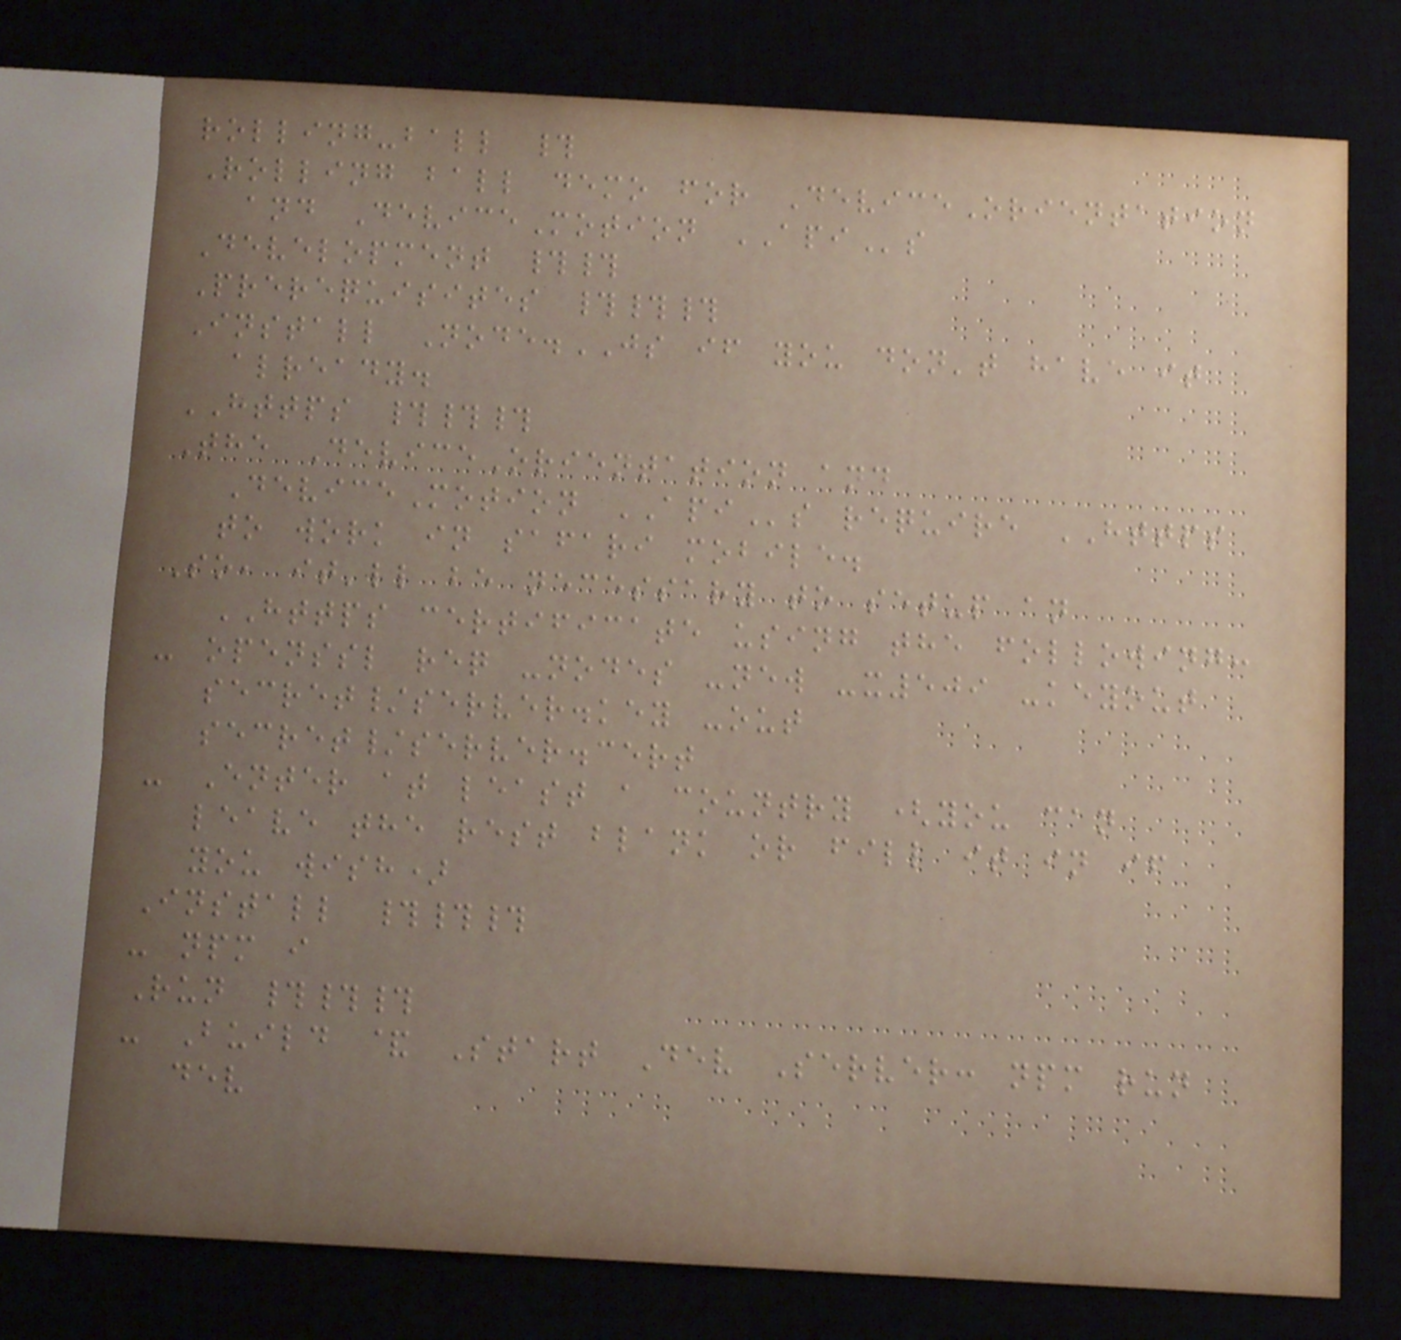rolling-ball #
Rolling ball demo for DeviceOrientation
and DeviceMotion APIs
Development ##
Prerequisites ###
Install Node.JS if you don't have it
already.
HTTPS ###
The DeviceOrientation and
DeviceMotion APIs require HTTPS
to work in safari mobile.
So, it'll be necessary to setup an
HTTPS certificate using the following:
- openssl req -nodes -new -x509 -keyout
secret/server.key -out
secret/server.cert
- Enter at least a country (you can
leave the rest blank or fill it in if
you wish)
Install ###
- npm i
Run ###
- Build & Start Dev Server: npm run
dev
